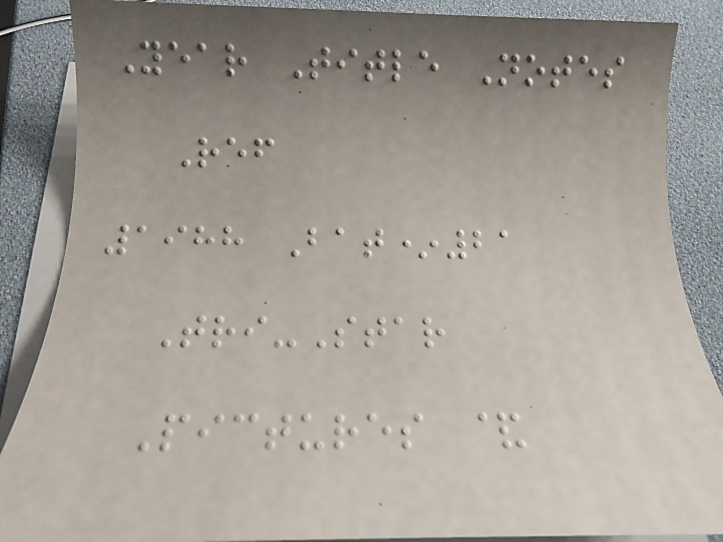Year Title Notes
Ref
1988 Bat*21
Tri-Star
Pictures &
